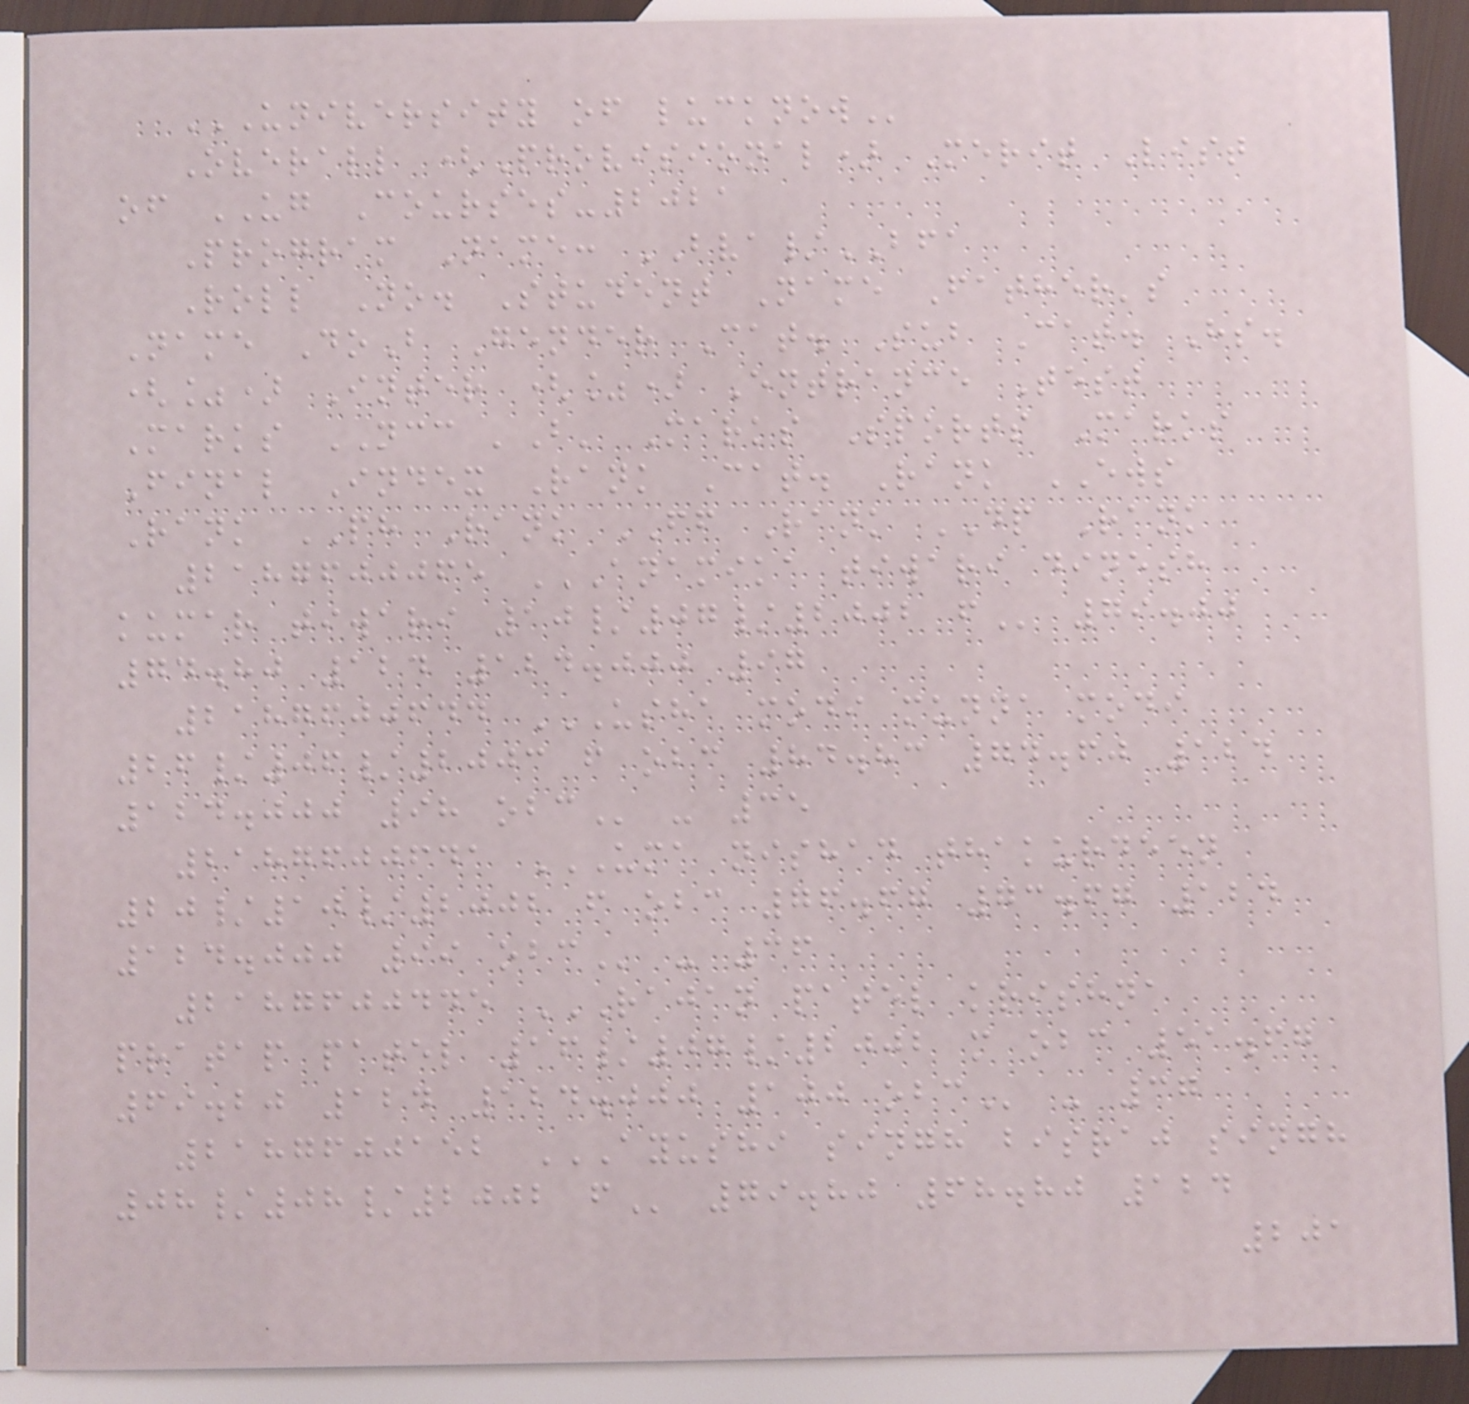UNIVERSITY OF LUCKNOW
Overall (Provisional) Merit List
of UG Courses-2021
Program Name: BVA/BFA
Roll No. Student Name Father's
Name DoB Gender Cat. Sub Cat. Hs.
(%) Inter (%) Entrance Test
Marks NCC 'B' Marks Sports Marks
Final Index Rank Cat. Rank EWS
Rank PH Rank FF Rank DP Rank
2187600065 ANAMIKA TIWARI DINESH
KUMAR TIWARI 10/07/2002 F 79.00
74.80 124 124.000 97
2187600644 USHA MODI MUNNA MODI
26/06/2003 F OBC 84.83 74.60 124
124.000 98 OBC - 35
2187600641 UMA NISHAD THAKURDEEN
20/10/2002 F OBC 76.67 73.67 124
124.000 99 OBC - 36
2187600445 RAJAN PATEL KRISHNA
PRATAP PATEL 16/07/2002 M OBC 51.67
69.20 124 124.000 100 OBC - 37
2187600152 AYUSHI SINGH BISRAJ SINGH
08/08/2002 F 79.80 68.80 124
201
